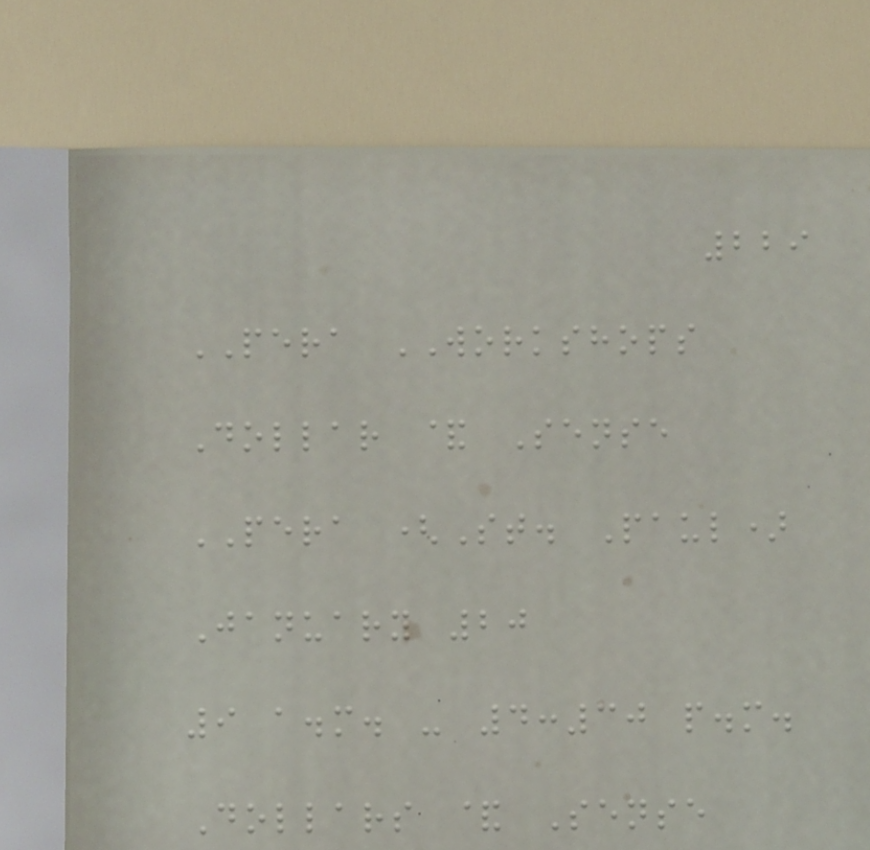229
PERA WORKSHOPS
Dollar & Sense
PERA (St. Paul)
January 20
9 a.m. - 4:30 p.m.
Dollars & Sense
